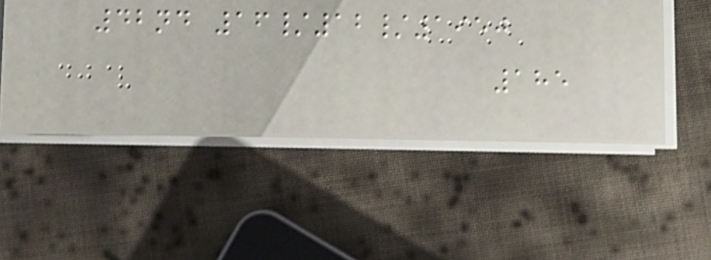42nd 16/12/1950
185
